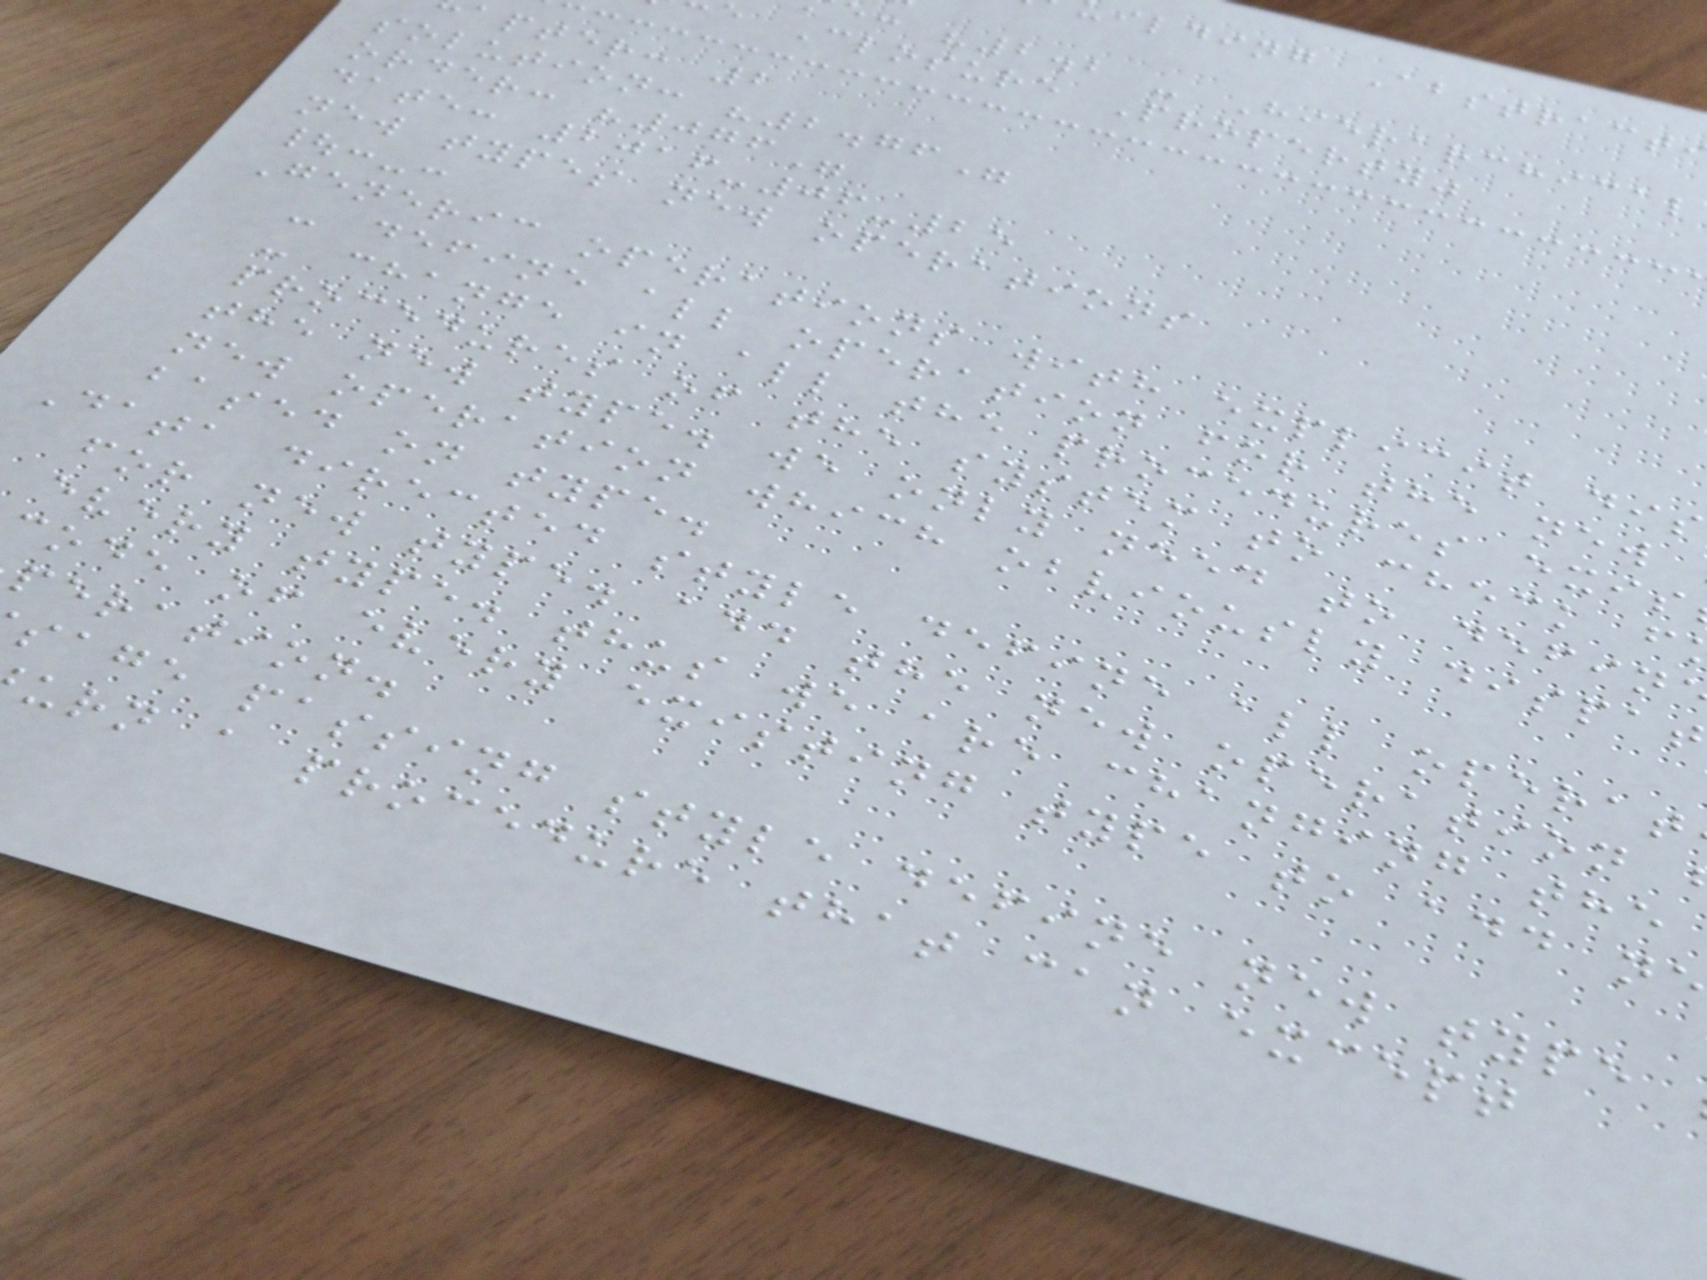ilding Abstract
: "2.2 - Hierarchical
e Closure Property"
apter: 2
solution: "2.76"
order: "076"
date: 2016-06-25
new types new operations
|:-:
Generic operations with explicit dis
- define all operation for the new
- change in all the procedures exis
procedures of the system to check f
the new type. we only need to defin
new operation which obviously dispat
based on type.
Data directed style define all operat
for new type. add the new operation
every type. thus we are changing the
code of every existing type to add ne
peration.
sage passing style define new type
urn a procedure that can except
